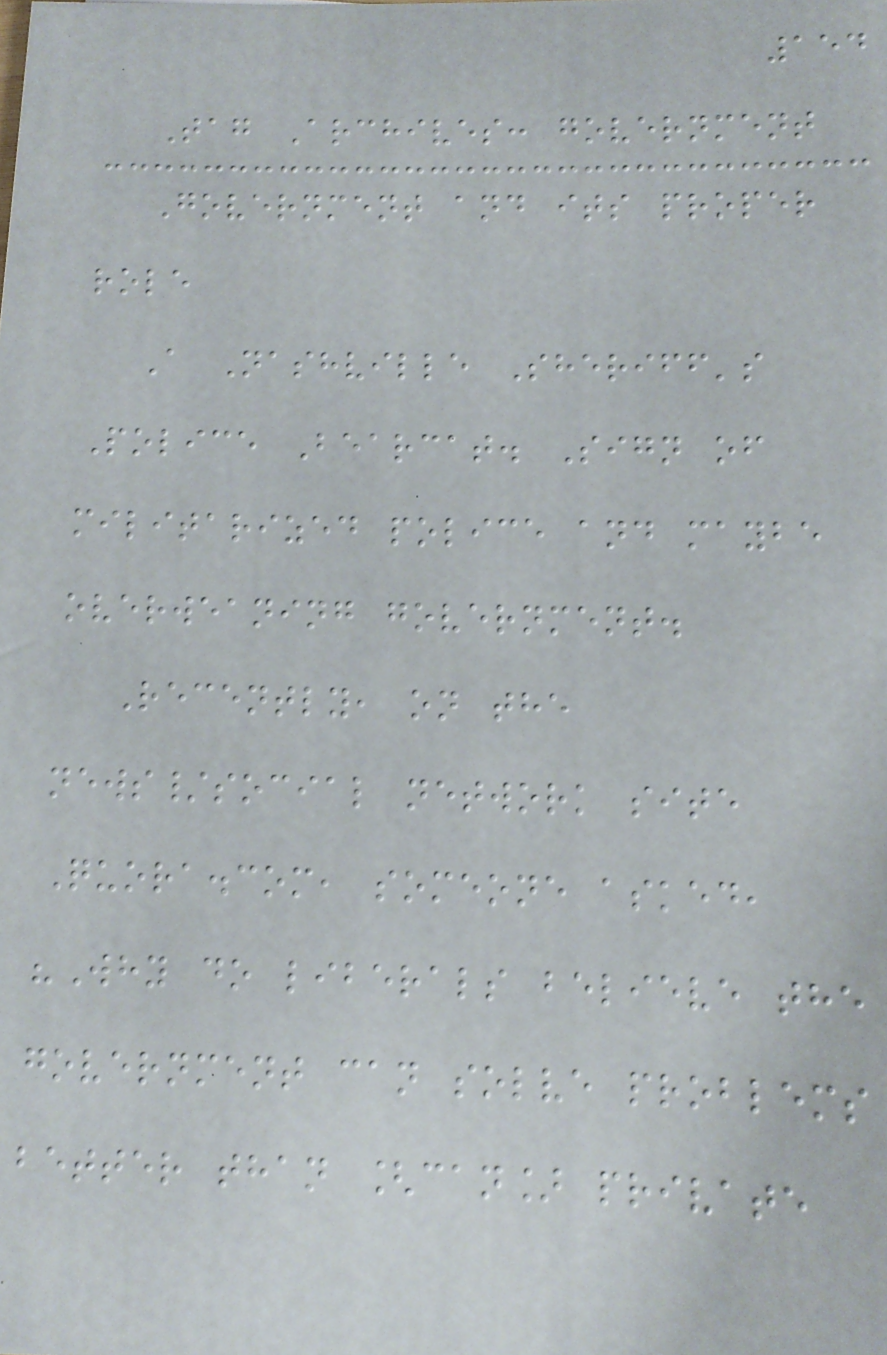154
Tag Archives: government
Government and its proper
role
A Nashville Sheriff's
Police Bearcat. Sign of
militarized police and maybe
overweaning government.
Recently, on the
news/social network site
Quora.com, someone asked,
"Why do liberals believe the
government can solve problems
better than [can] private
